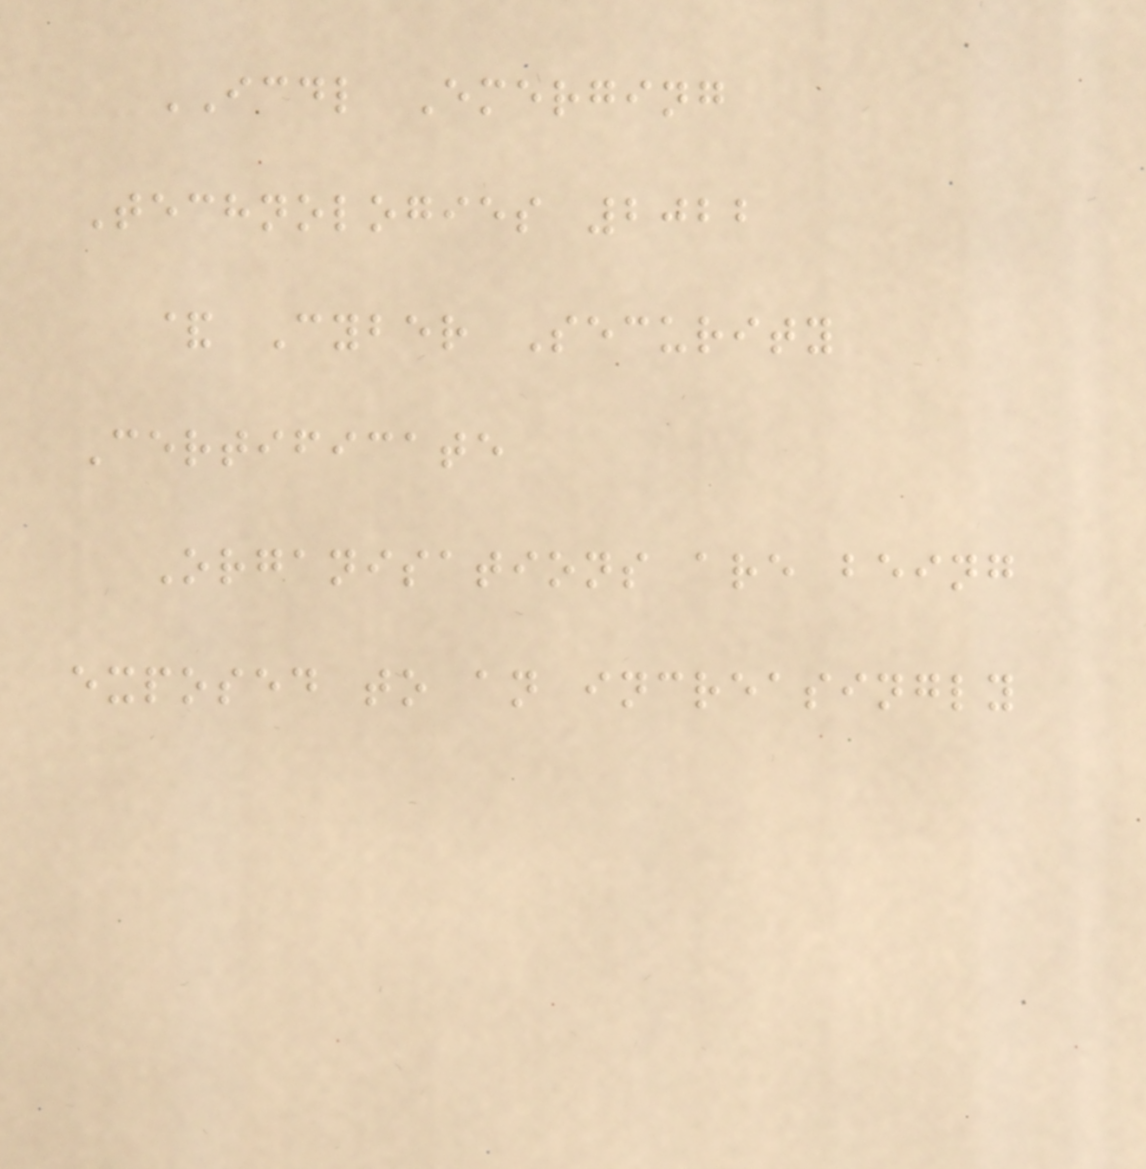ICDL Emerging
Technologies 2022
& Cyber Security
Certificate
Organisations are being
exposed to an increasingly
